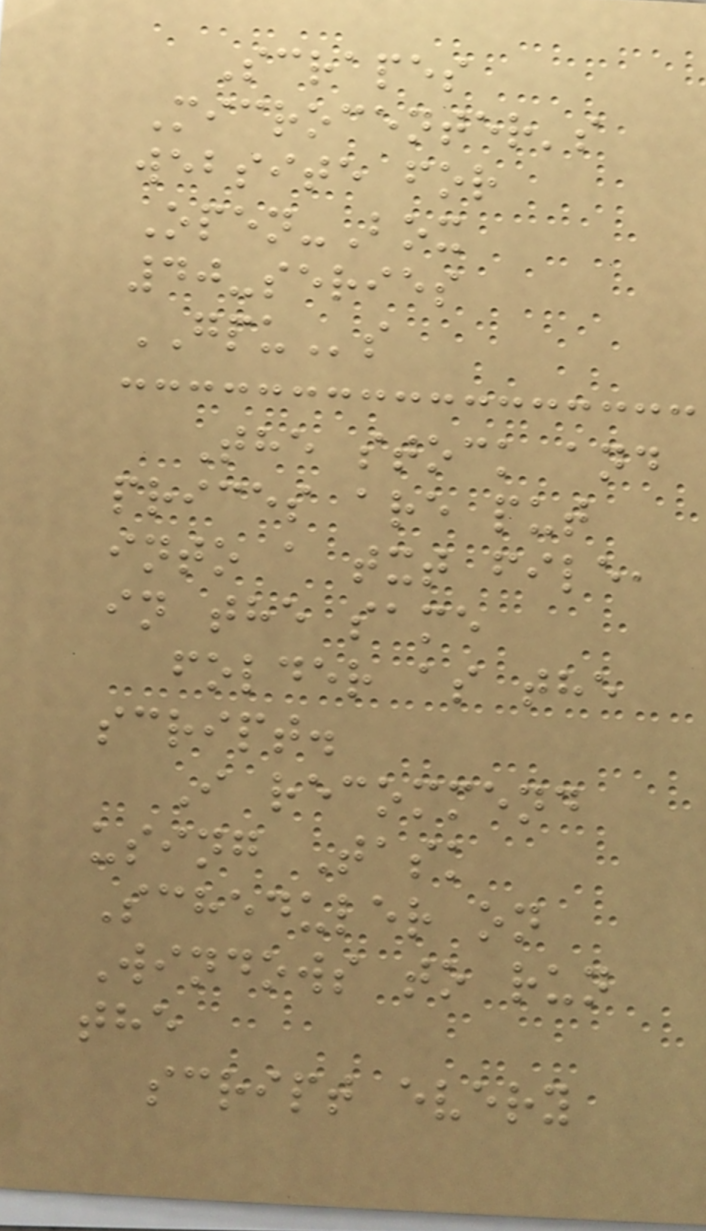Scrapes
Microcenter's
website for
Open-Box
40-series
GPUs
The stock and
prices are put
into a txt file,
in the same
folder as the
script.
I recommend
using Task
Scheduler on
Windows to run
the
script every
